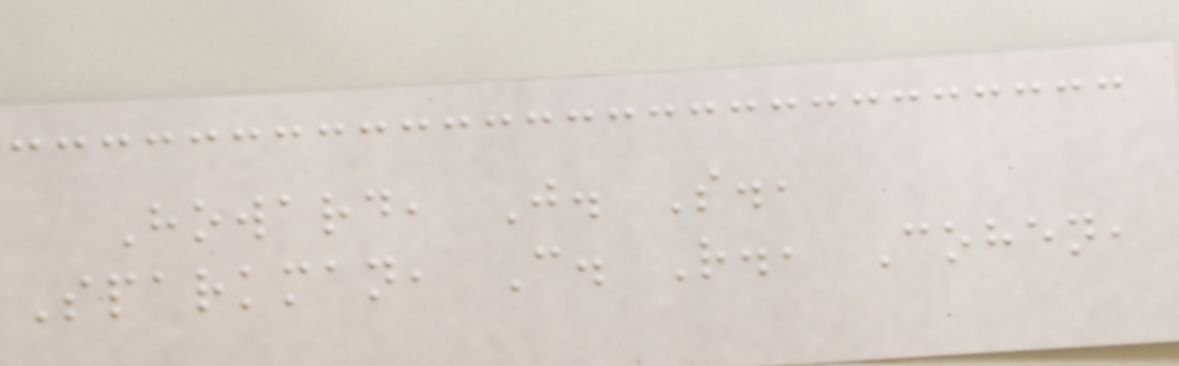Howard, J. S.,
Sparkman, C. R., Cohen,
